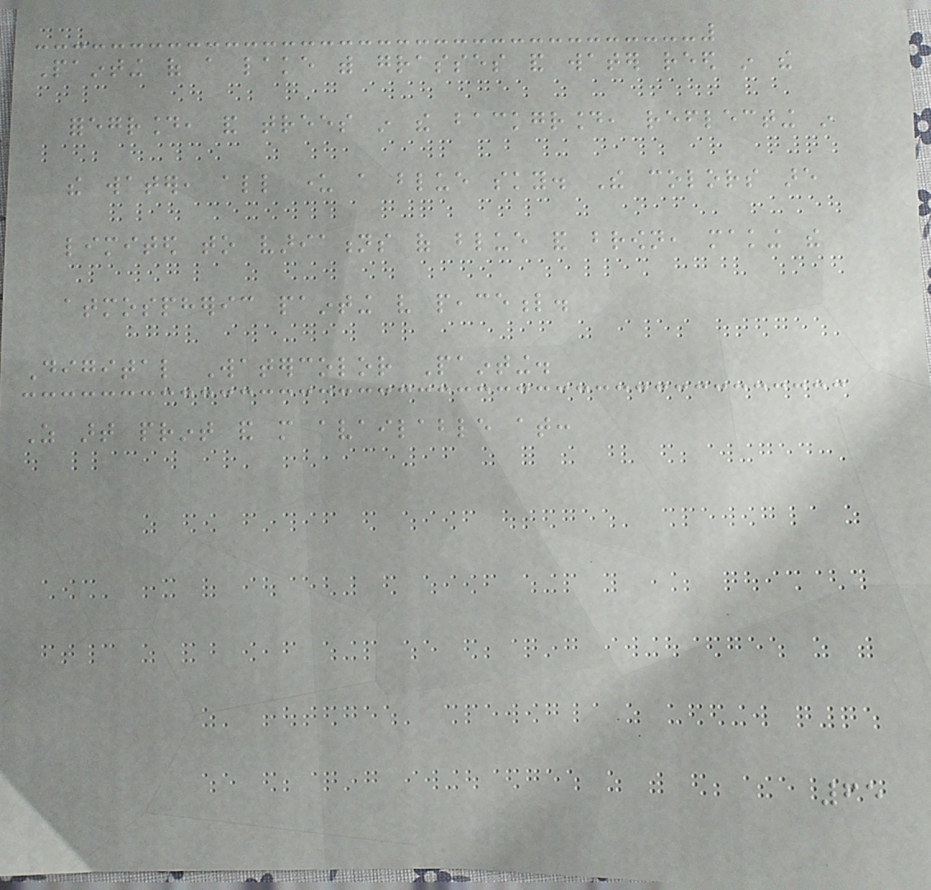Painting of a lake with grasses and water reed in the
foreground, and trees in the background, reflecting in
the water, all under a blue sky. The colors are
limited to variations of blue and brown, making the
atmospheric painting very peaceful.
Digital Watercolor Painting.
As art print and more available at:
65
